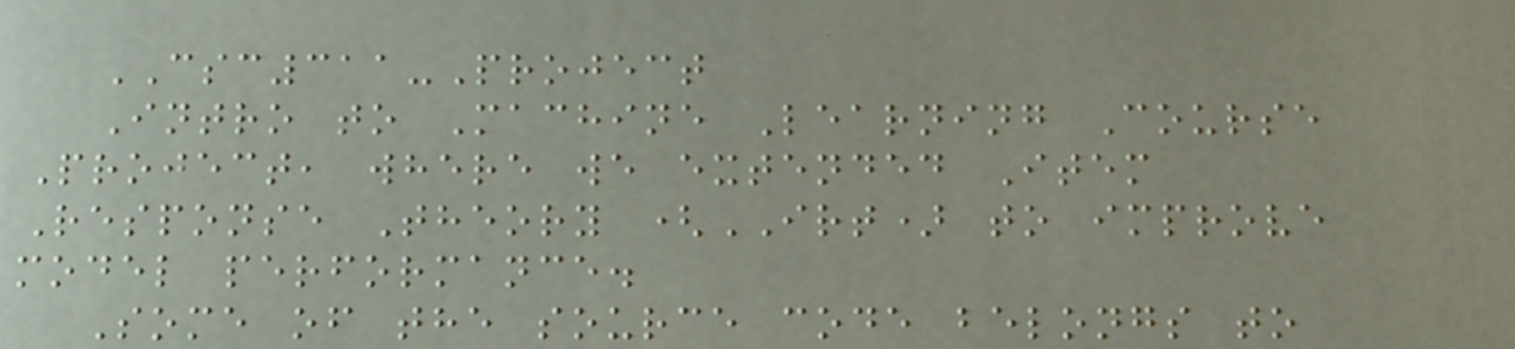CSC311-Project
Intro to Machine Learning Course
Project, where we extended Item
Response Theory (IRT) to improve
model performance.
Some of the source code belongs to
